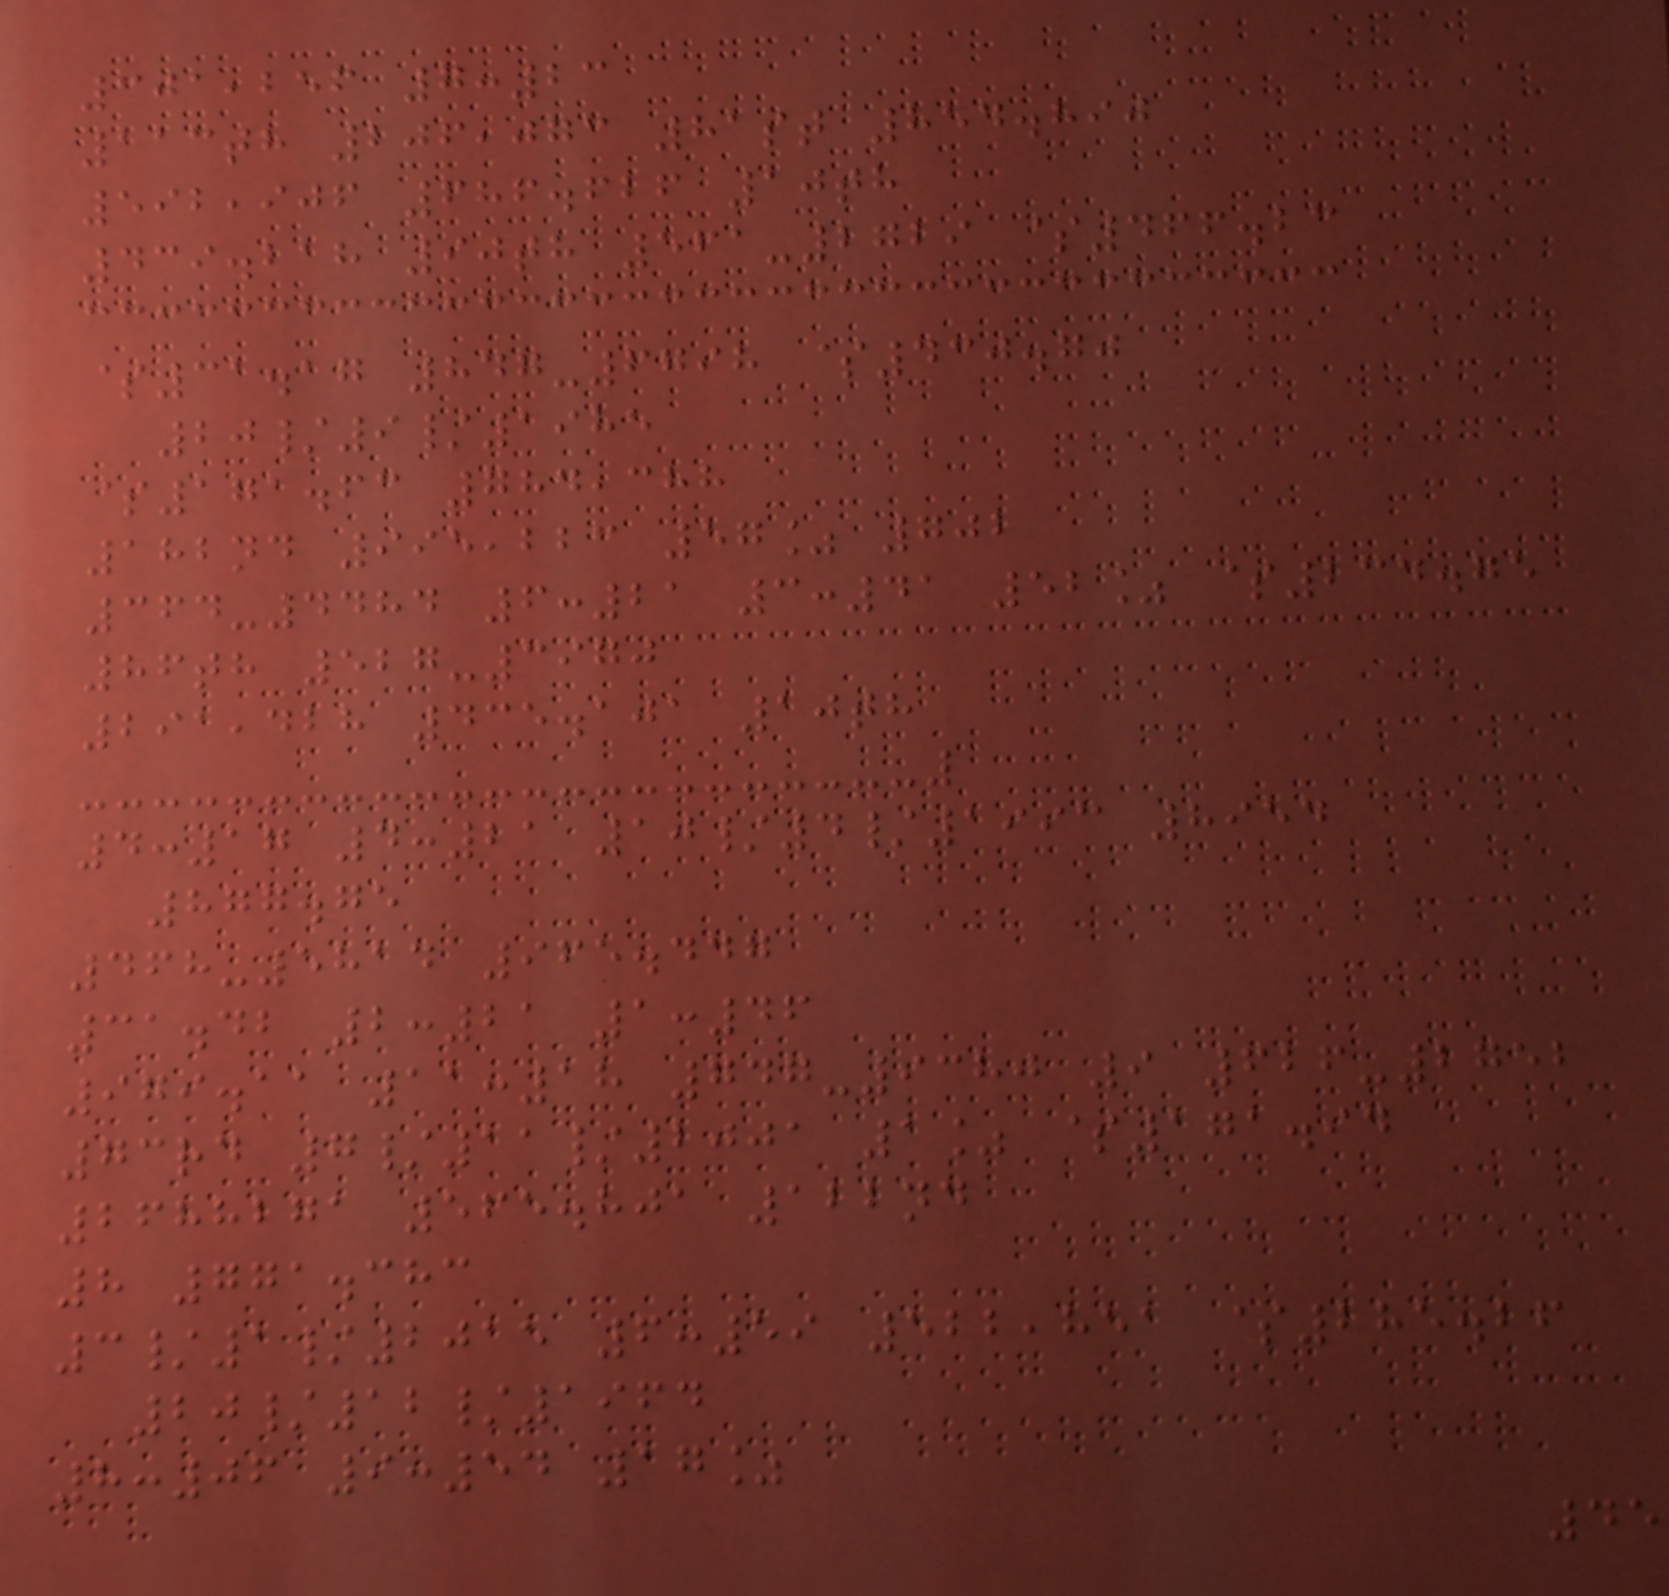301,256 7:23
113th 206,073 81st 854.890
592,906 686.626 10th
439.218 90th 561-2729 $466.23
$31.17 847-6798 $430.70
20/9/1985
$171.63 784,388
182nd 995,223 57% 702
364-4484 6:21 3:41 52% $234.75
86th 527-3970
291,428 435.101 10th
4:17 4:21 10/4/1993 8954
877.75
468-5814 965.447
31.42 2:21 1:46
979.11 11:18 747-9380 9 626-2752
73rd 7/11/2001 1% $171.94
2688271 565.801 122nd
8 771.383
3/1/2015 6:59 522,851 $285.26
20/12/1964
8:06 9:54 17%
45
